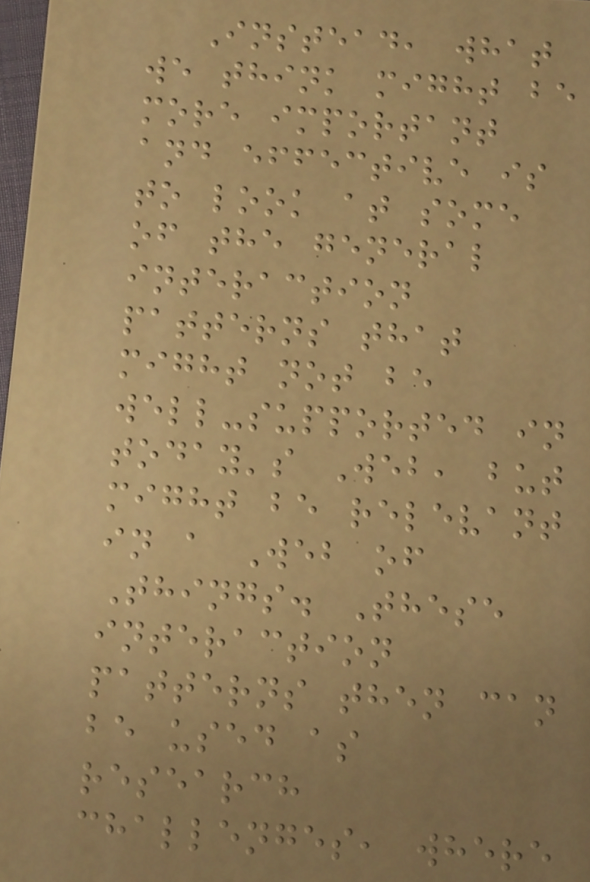Instead, what
we think might be
more important
and effective is
to look at some
of the general
interaction
patterns that
might not be
well-supported in
today's Web, but
might be relevant
in a Web of
Things. These
interaction
patterns then can
be used as
research
challenges, where
